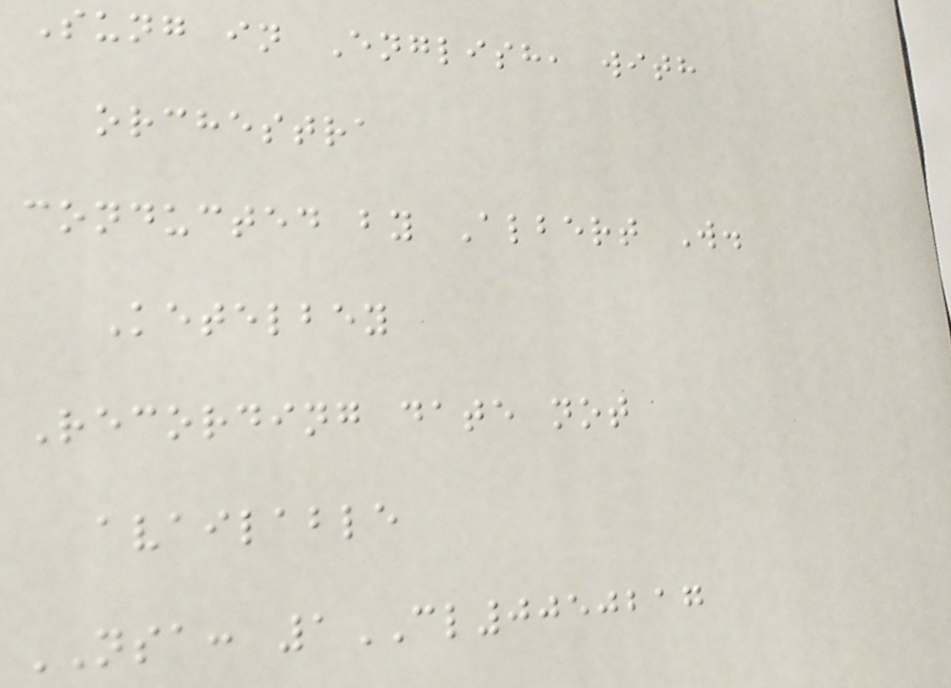Sung in English, with
orchestra
conducted by Albert W.
Ketelbey
Recording date not
available
NSA: 1CL0050217
